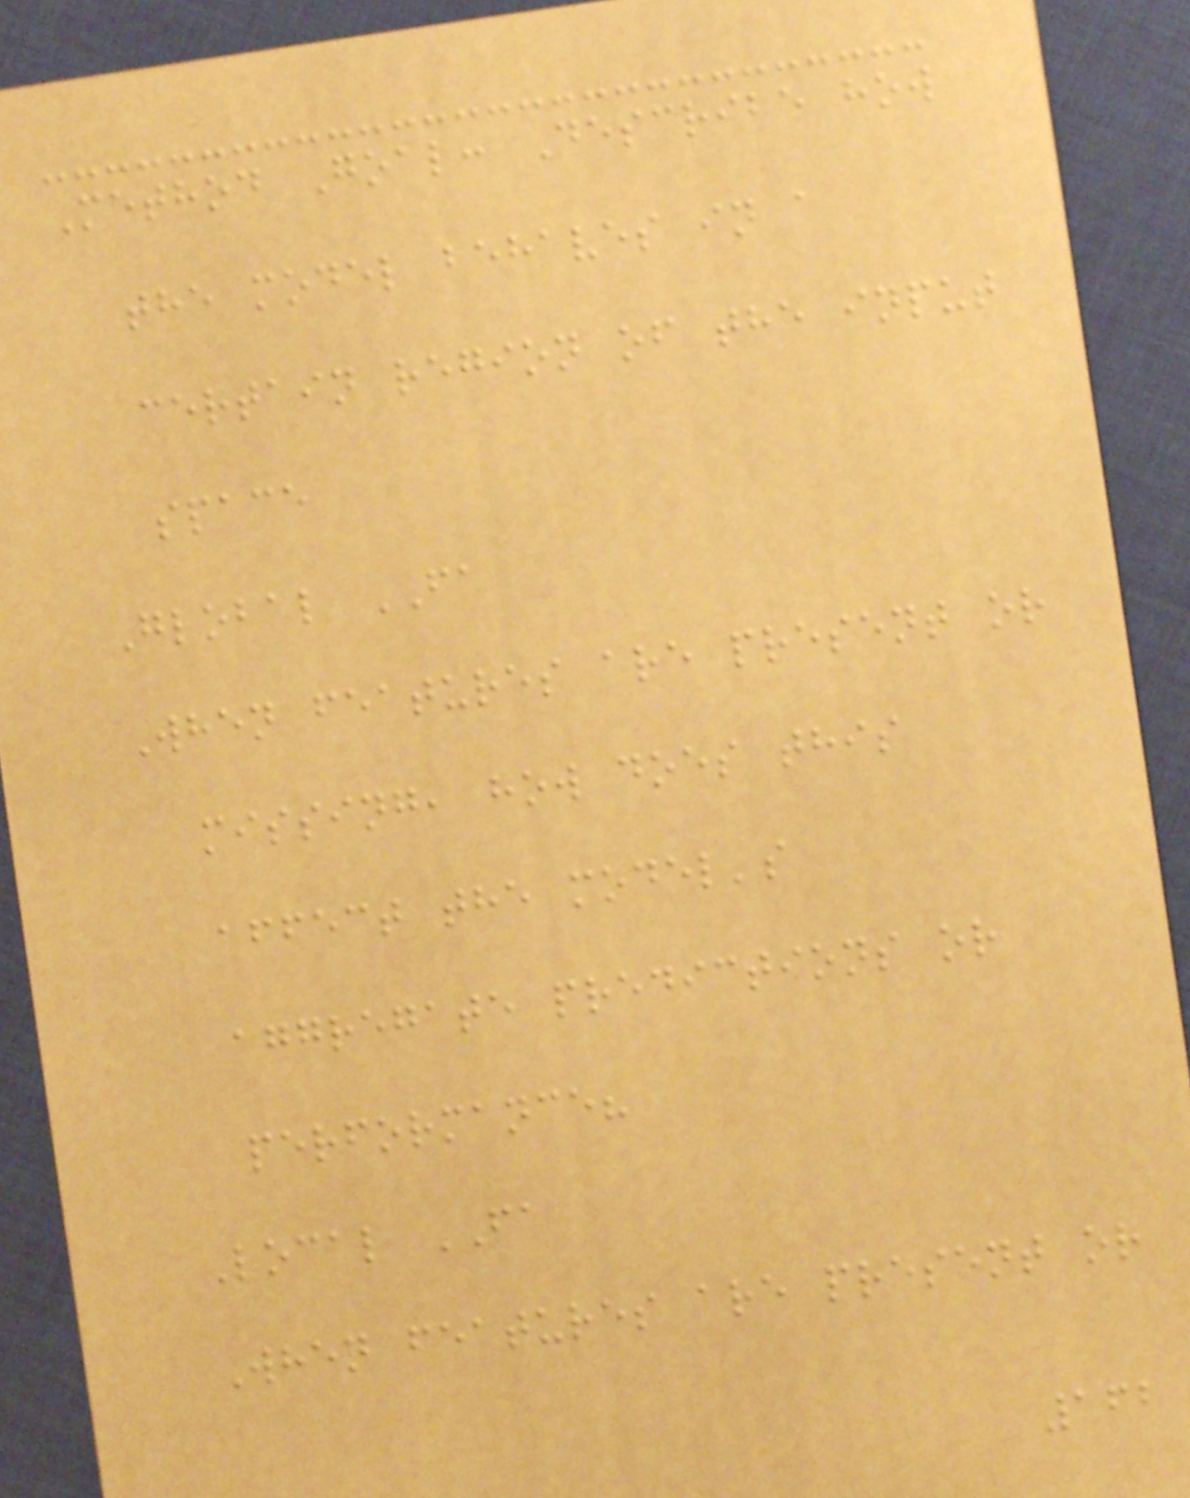Method Goal: Describe how
the model behaves in a
certain region of the input
space
Global FA
When features are present or
missing, how does this
affect the model's
aggregate predictions or
performance?
Local FA
When features are present or
162
